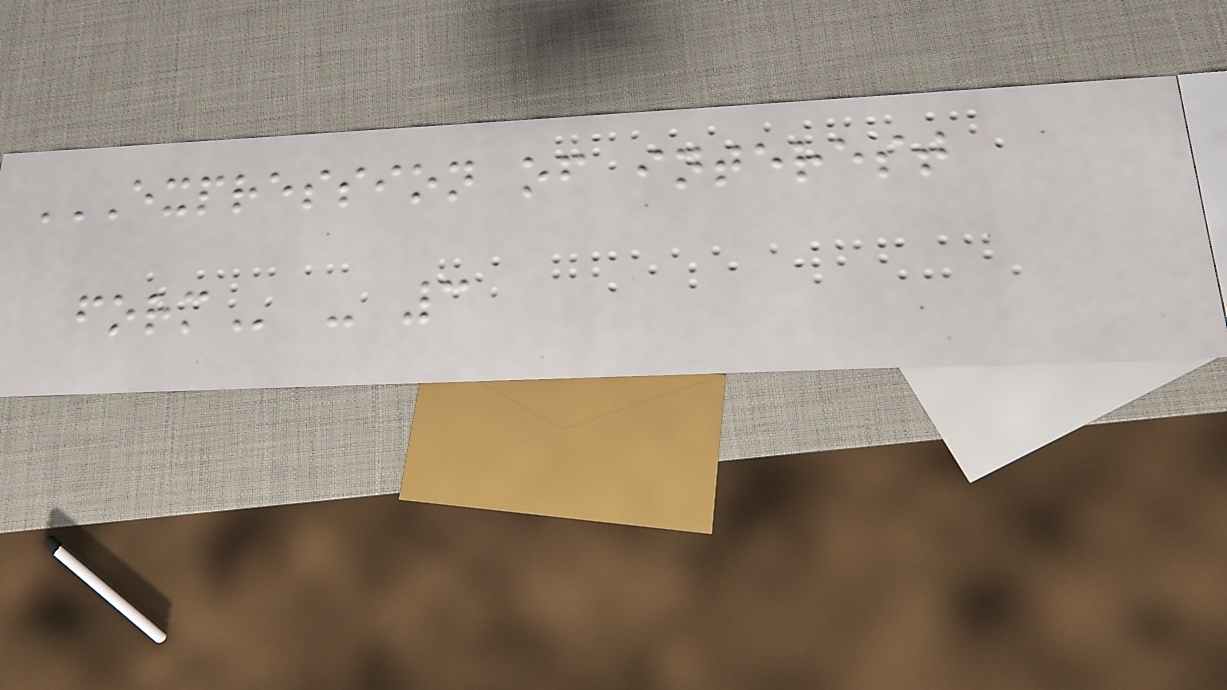EXPRESSION OF INTEREST
FORM - 3
